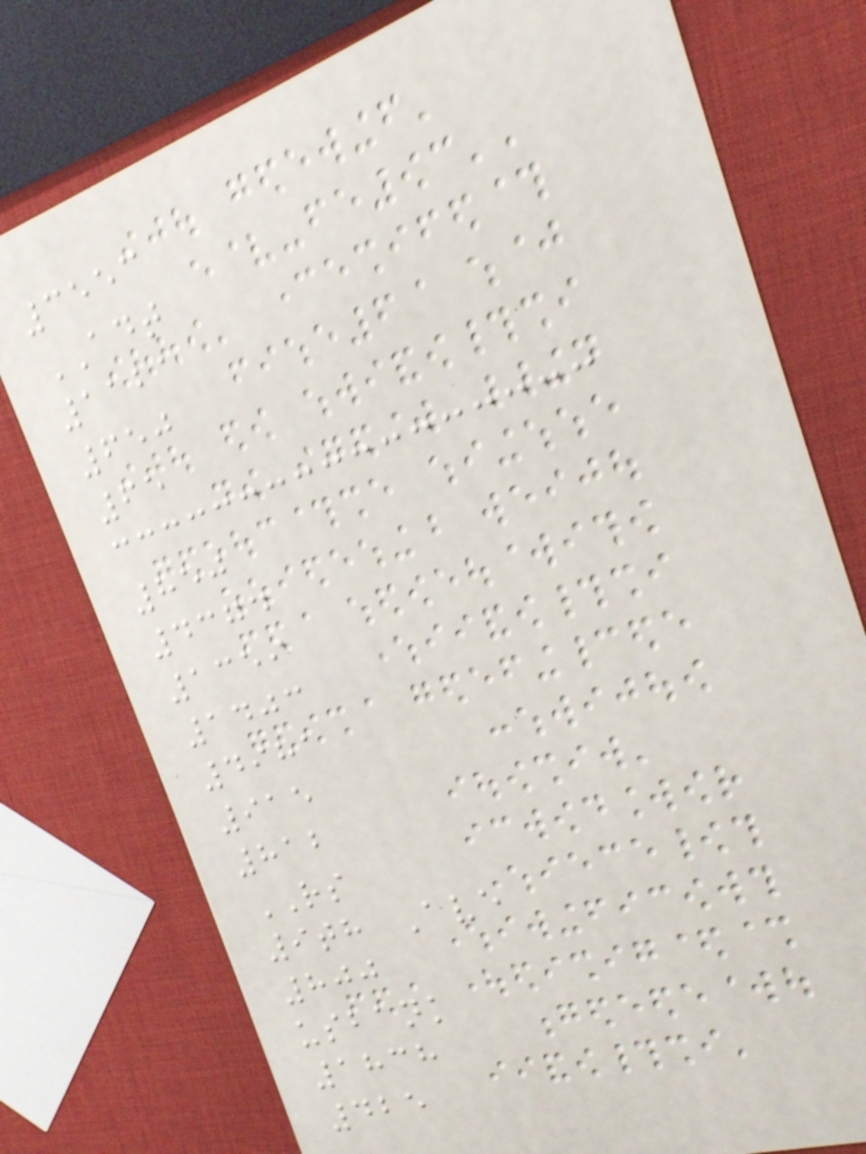3553
ADT
1121
650
65
850
4374
1359
1403
4981
915
812
RS
9th Ave
800
usbank
1838
425
